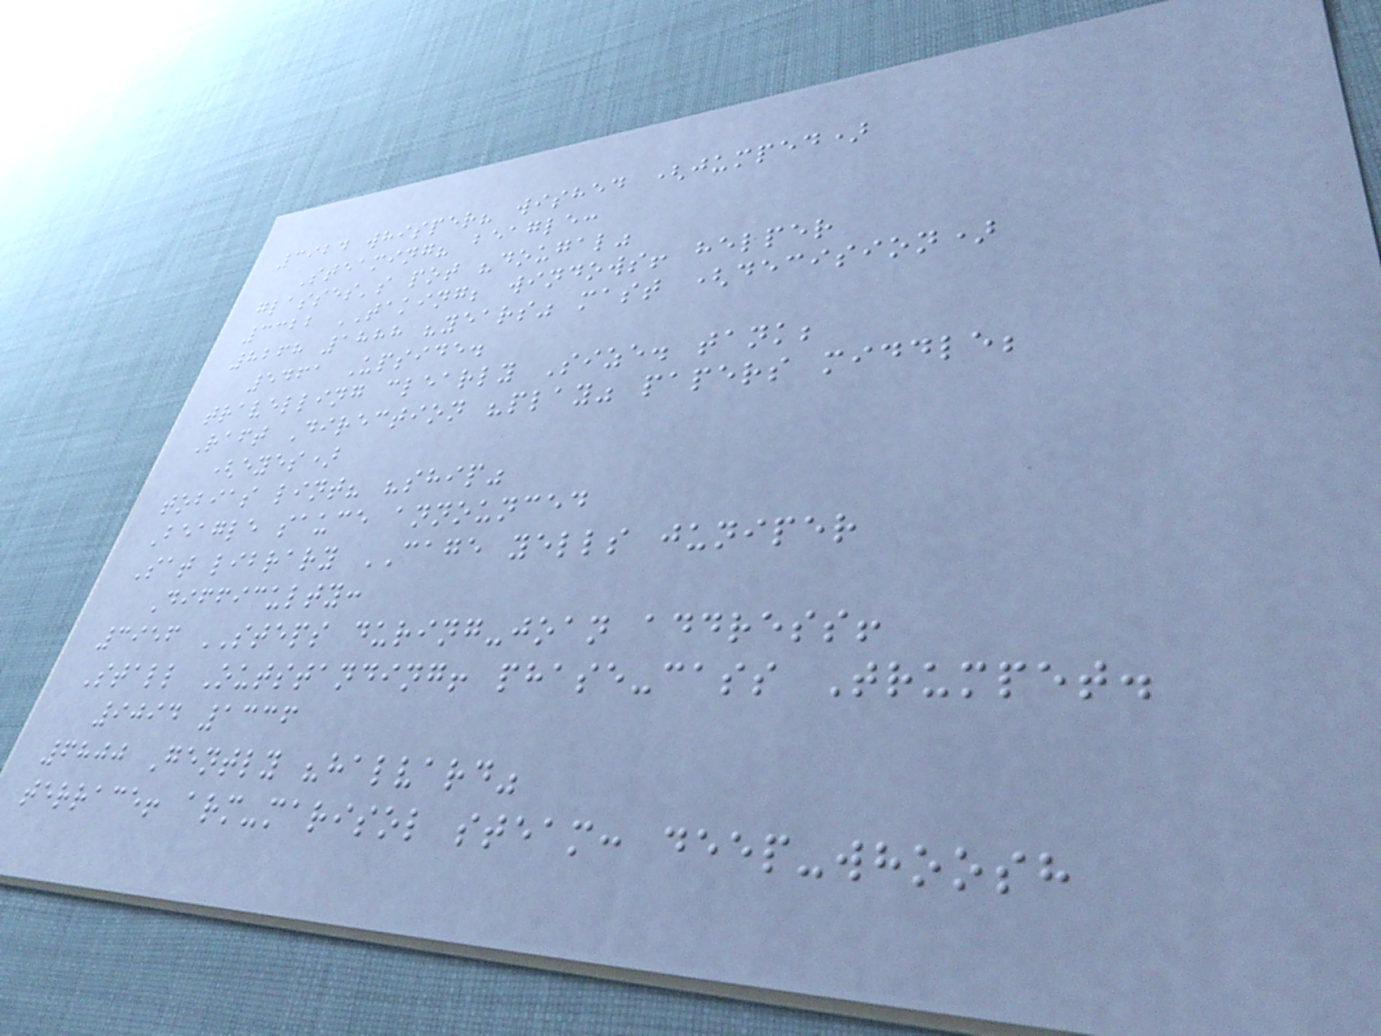3924 whisper? wished (jumped)
Steaming? beagle:
glasses's pot "dougal"
3322 TAKING; windows! helper
8268 1888 "years" mast (decision)
5461 Upside.
travelling clearly Size. tank;
Raft Direction "play" papers middle;
(eyes)
tobias lint? "ship"
Beagle sauce announced
Sat library CAGE yells juniper
Difficulty:
3956 STEPS during-joan address!
Stall Outstanding! phase-cass Trumpet.
9094 1336
6800 Gently "halvard"
terrace! arm-marisol steam: deep-whoosh
